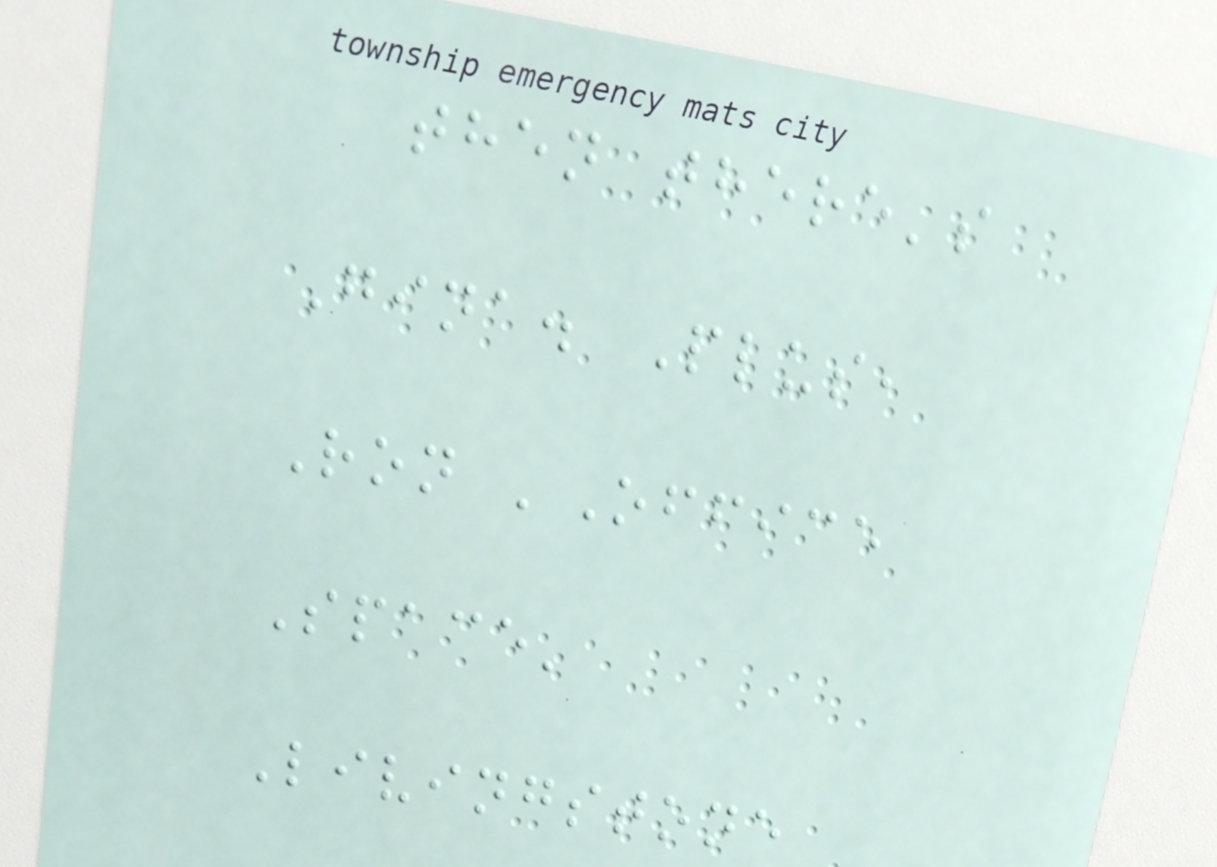then there's
Gina. Plus,
Ron 'Office
Space'
Livingstone
